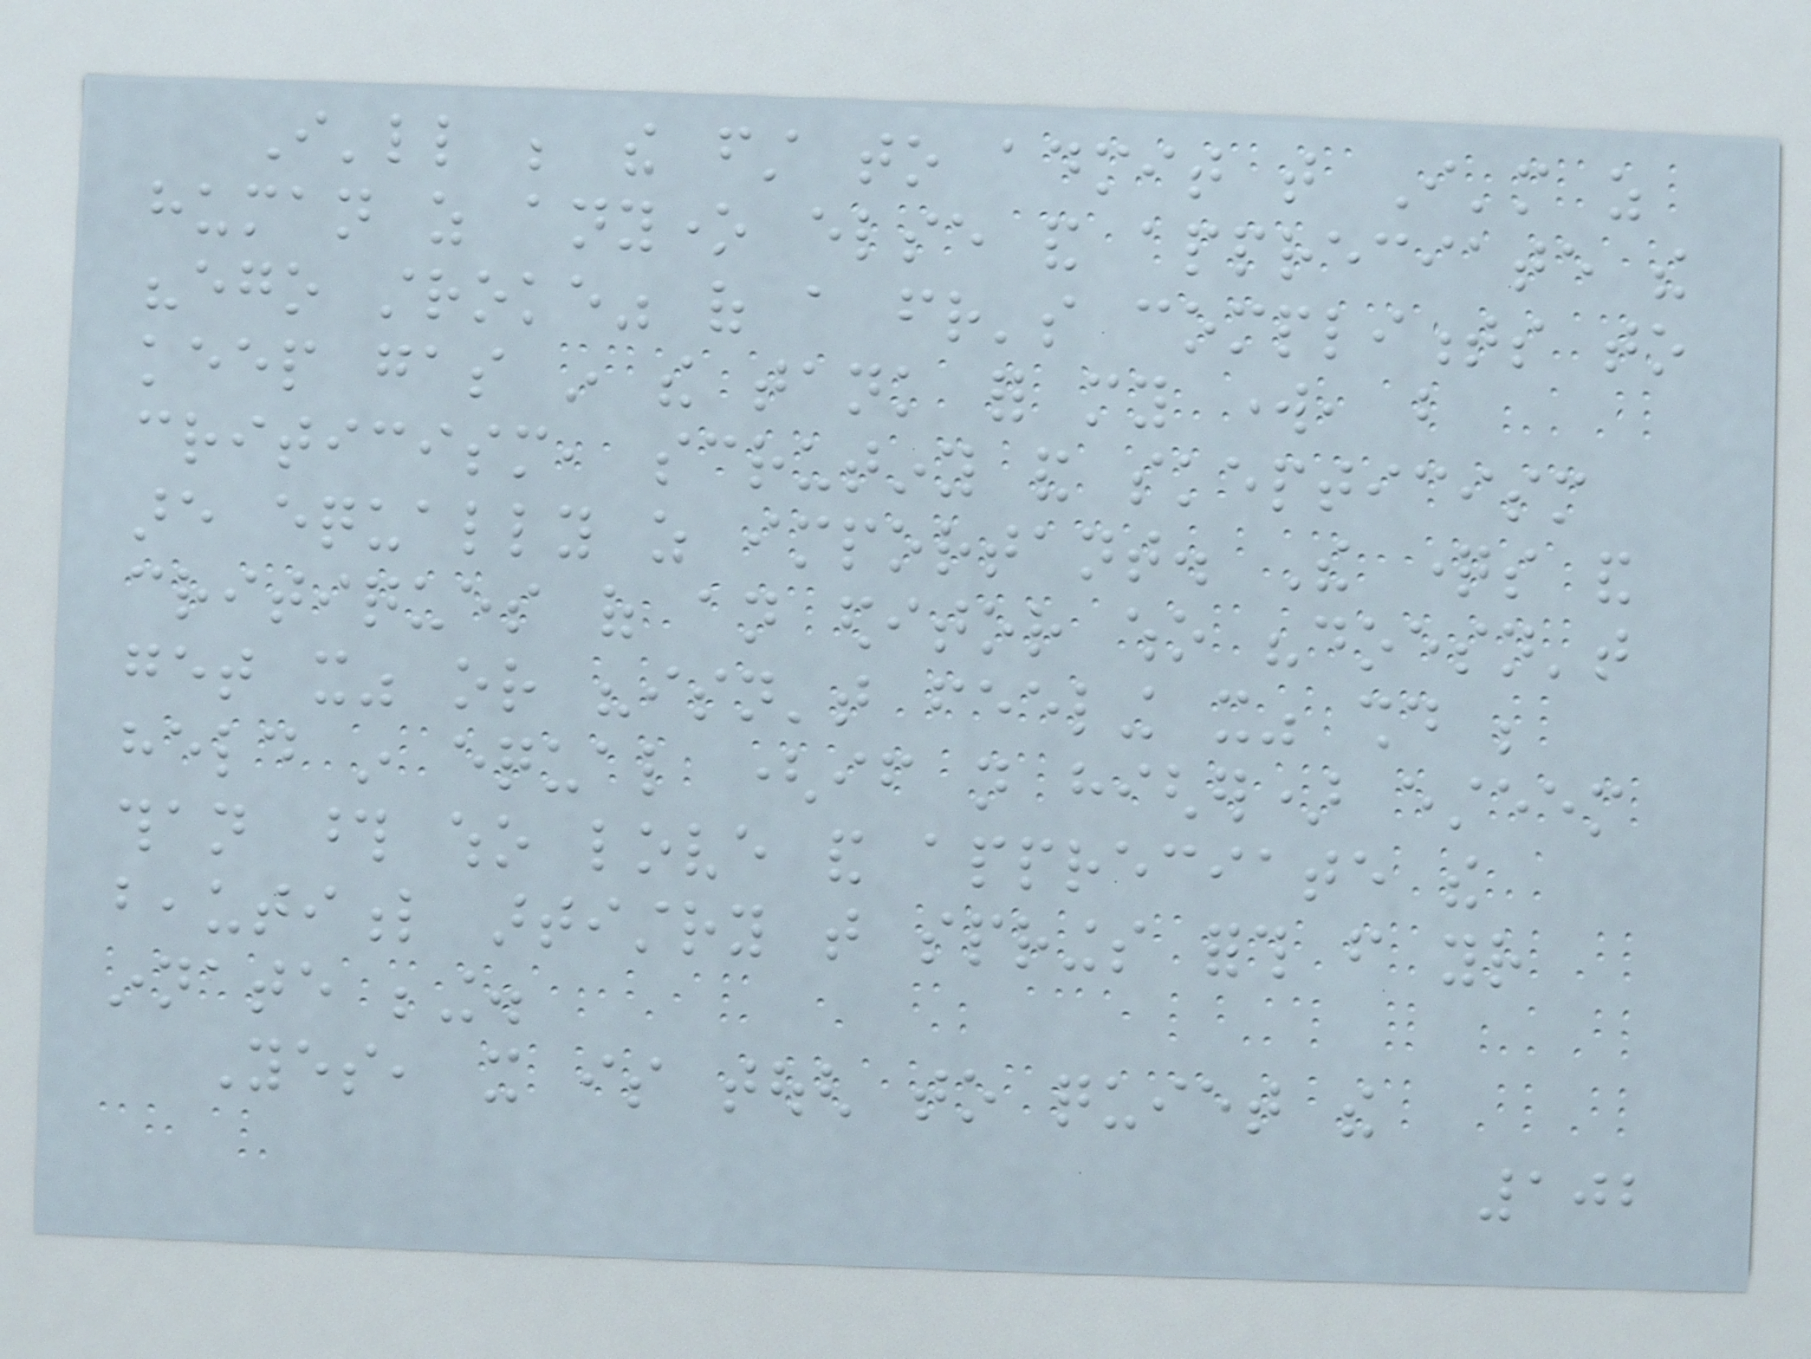I'll be the first to admit that I'm as
human as anyone else and appreciate the
"ego stroke" of a friend's compliments to
keep gas in the tank for my work, but
criticism, scrutiny and skepticism
are equally as important. The questions and
critiques of an editor who "doesn't
get it" or "isn't feeling it" should be
held in equal (if not higher) esteem
than those who love and appreciate the
beautiful artistry that springs forth from your
innate being.
Yes, it is tough to quiet the
102
